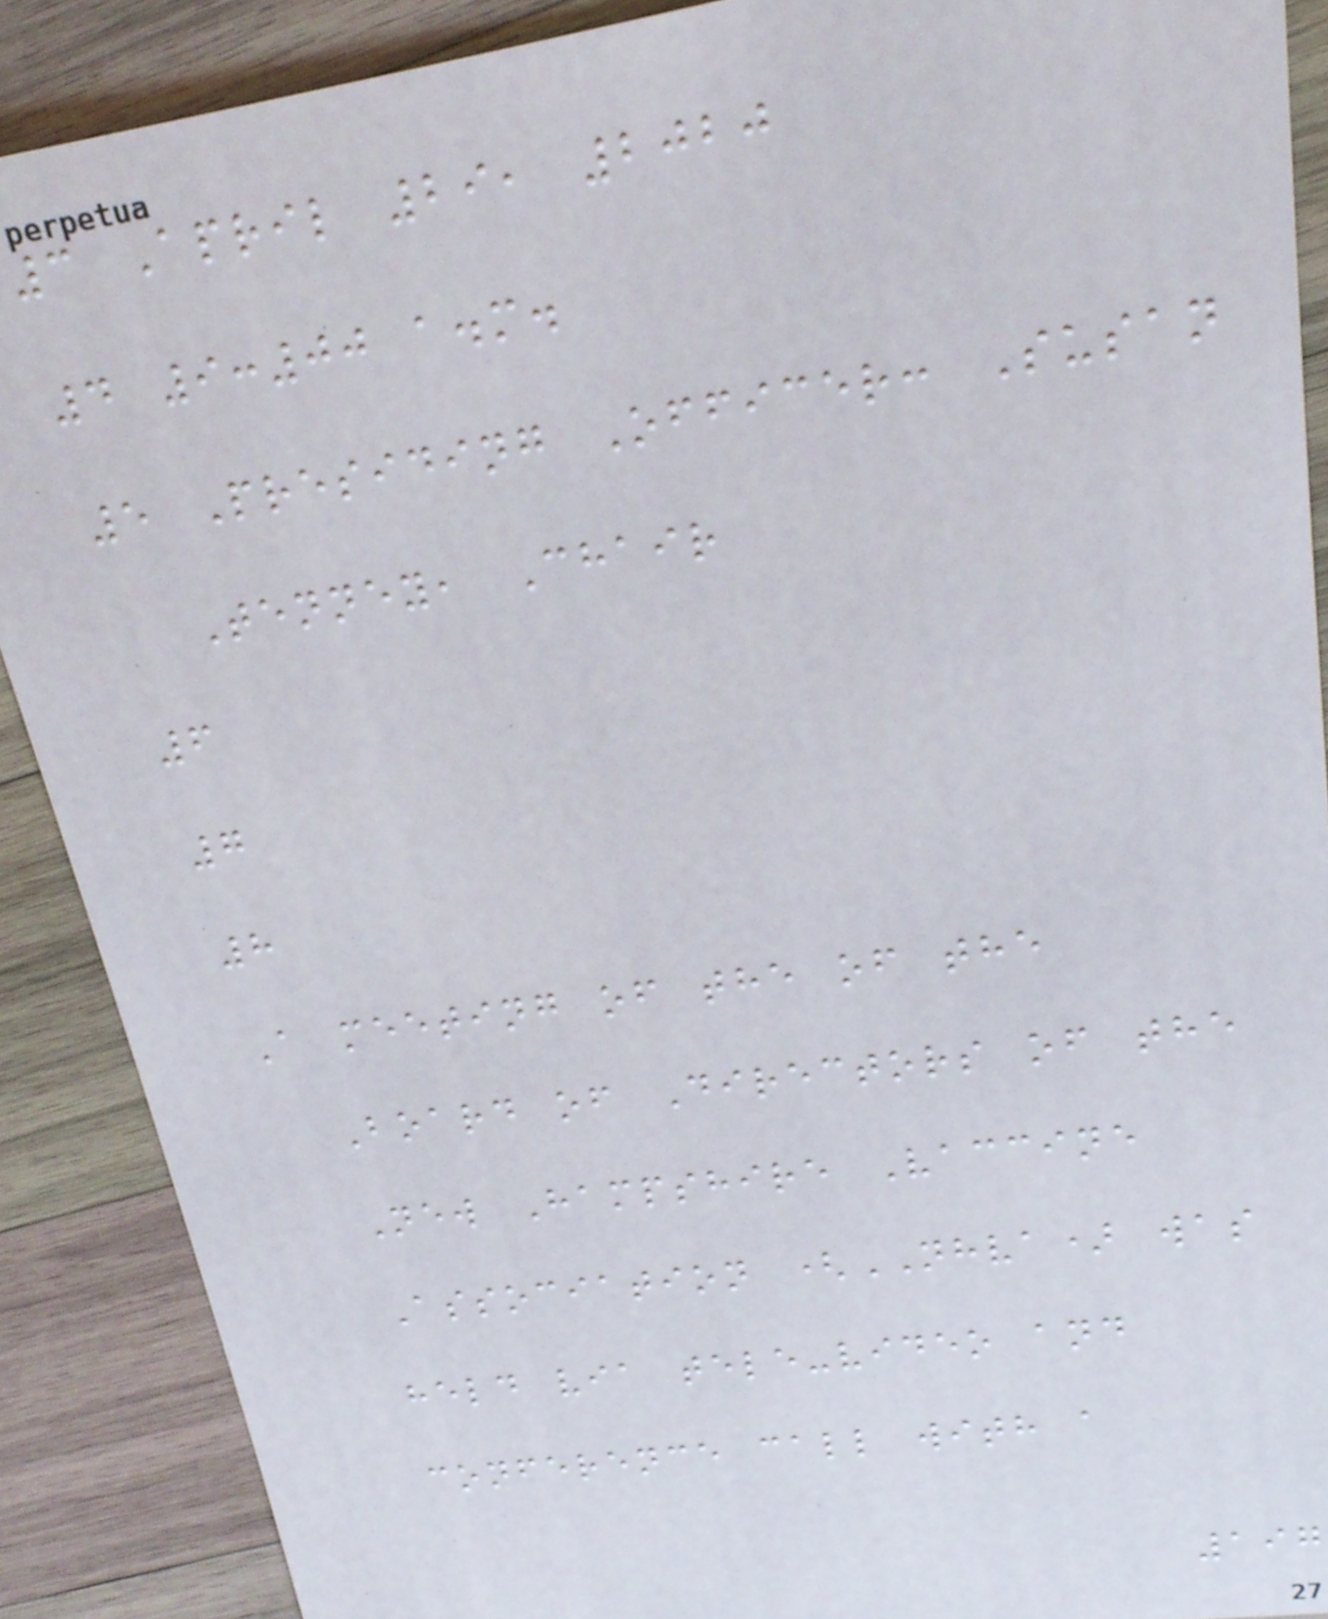3 April 29, 2020
4 9:00 a.m.
5 Presiding Officer: Susan
Tenney, Chair
6
7
8
A meeting of the of the
Board of Directors of the
New Hampshire Vaccine
Association (NHVA) was
held via tele-video and
conference call with a
197
